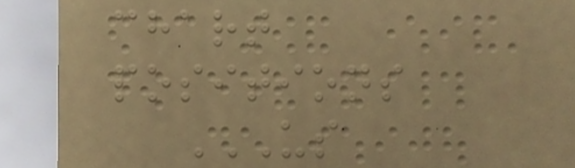chart
positions
US
